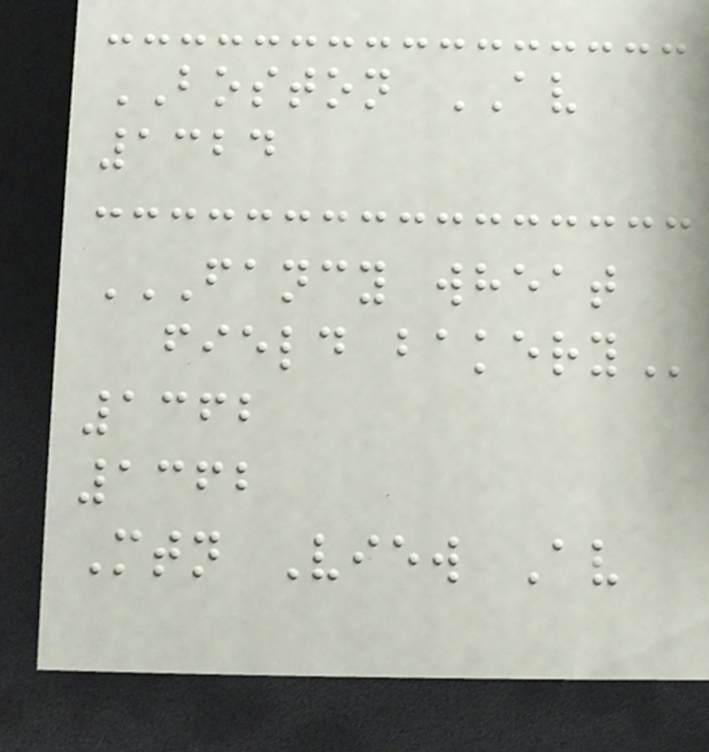BOSTON AV
1324
FANCY WHEAT
FIELD BAKERY
1362
1362
Mtn View Av
